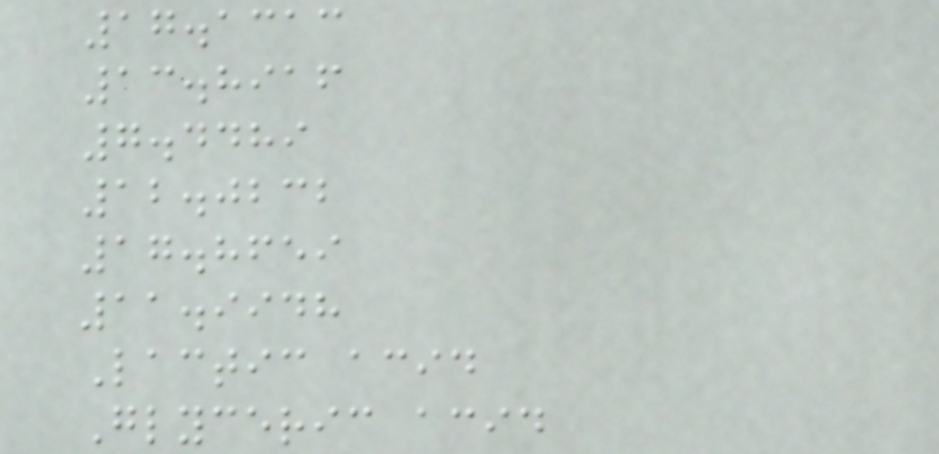17.1313
13.8916
7.4489
12.0232
17.8659
11.9948
Lactic acid
Glyceric acid
